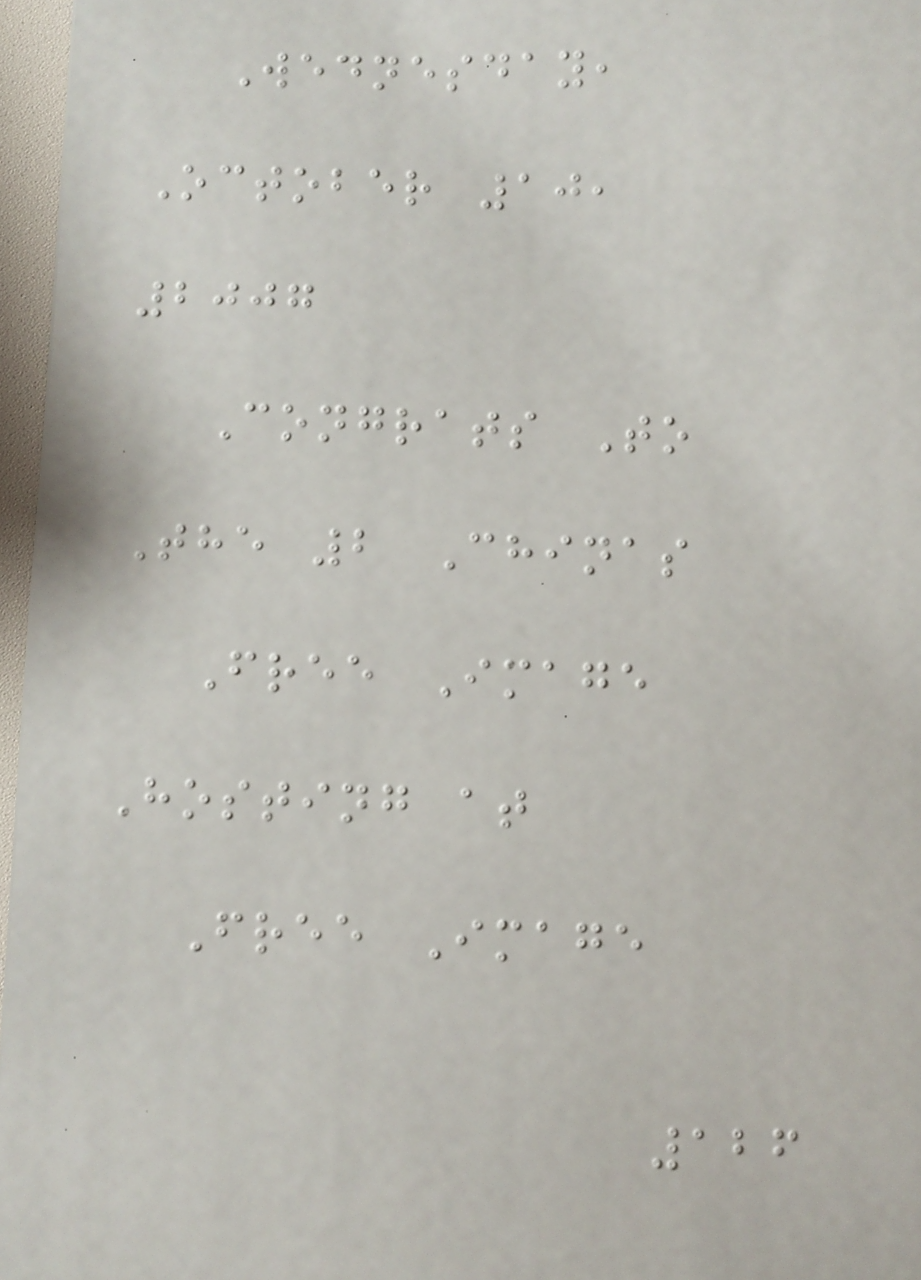Wednesday,
October 10,
2007
Congrats To
The 2 Chinas
Free Image
Hosting at
Free Image
126
